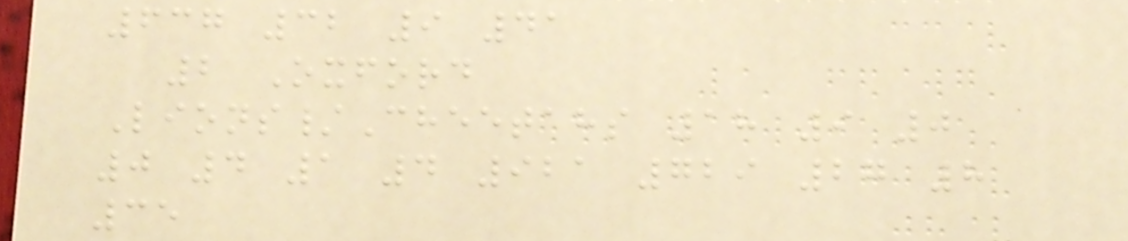637 32 9 41
2 Oxford
Lions/Cheetahs 18 9 0
0 4 1 4 921 729 27 8
35
